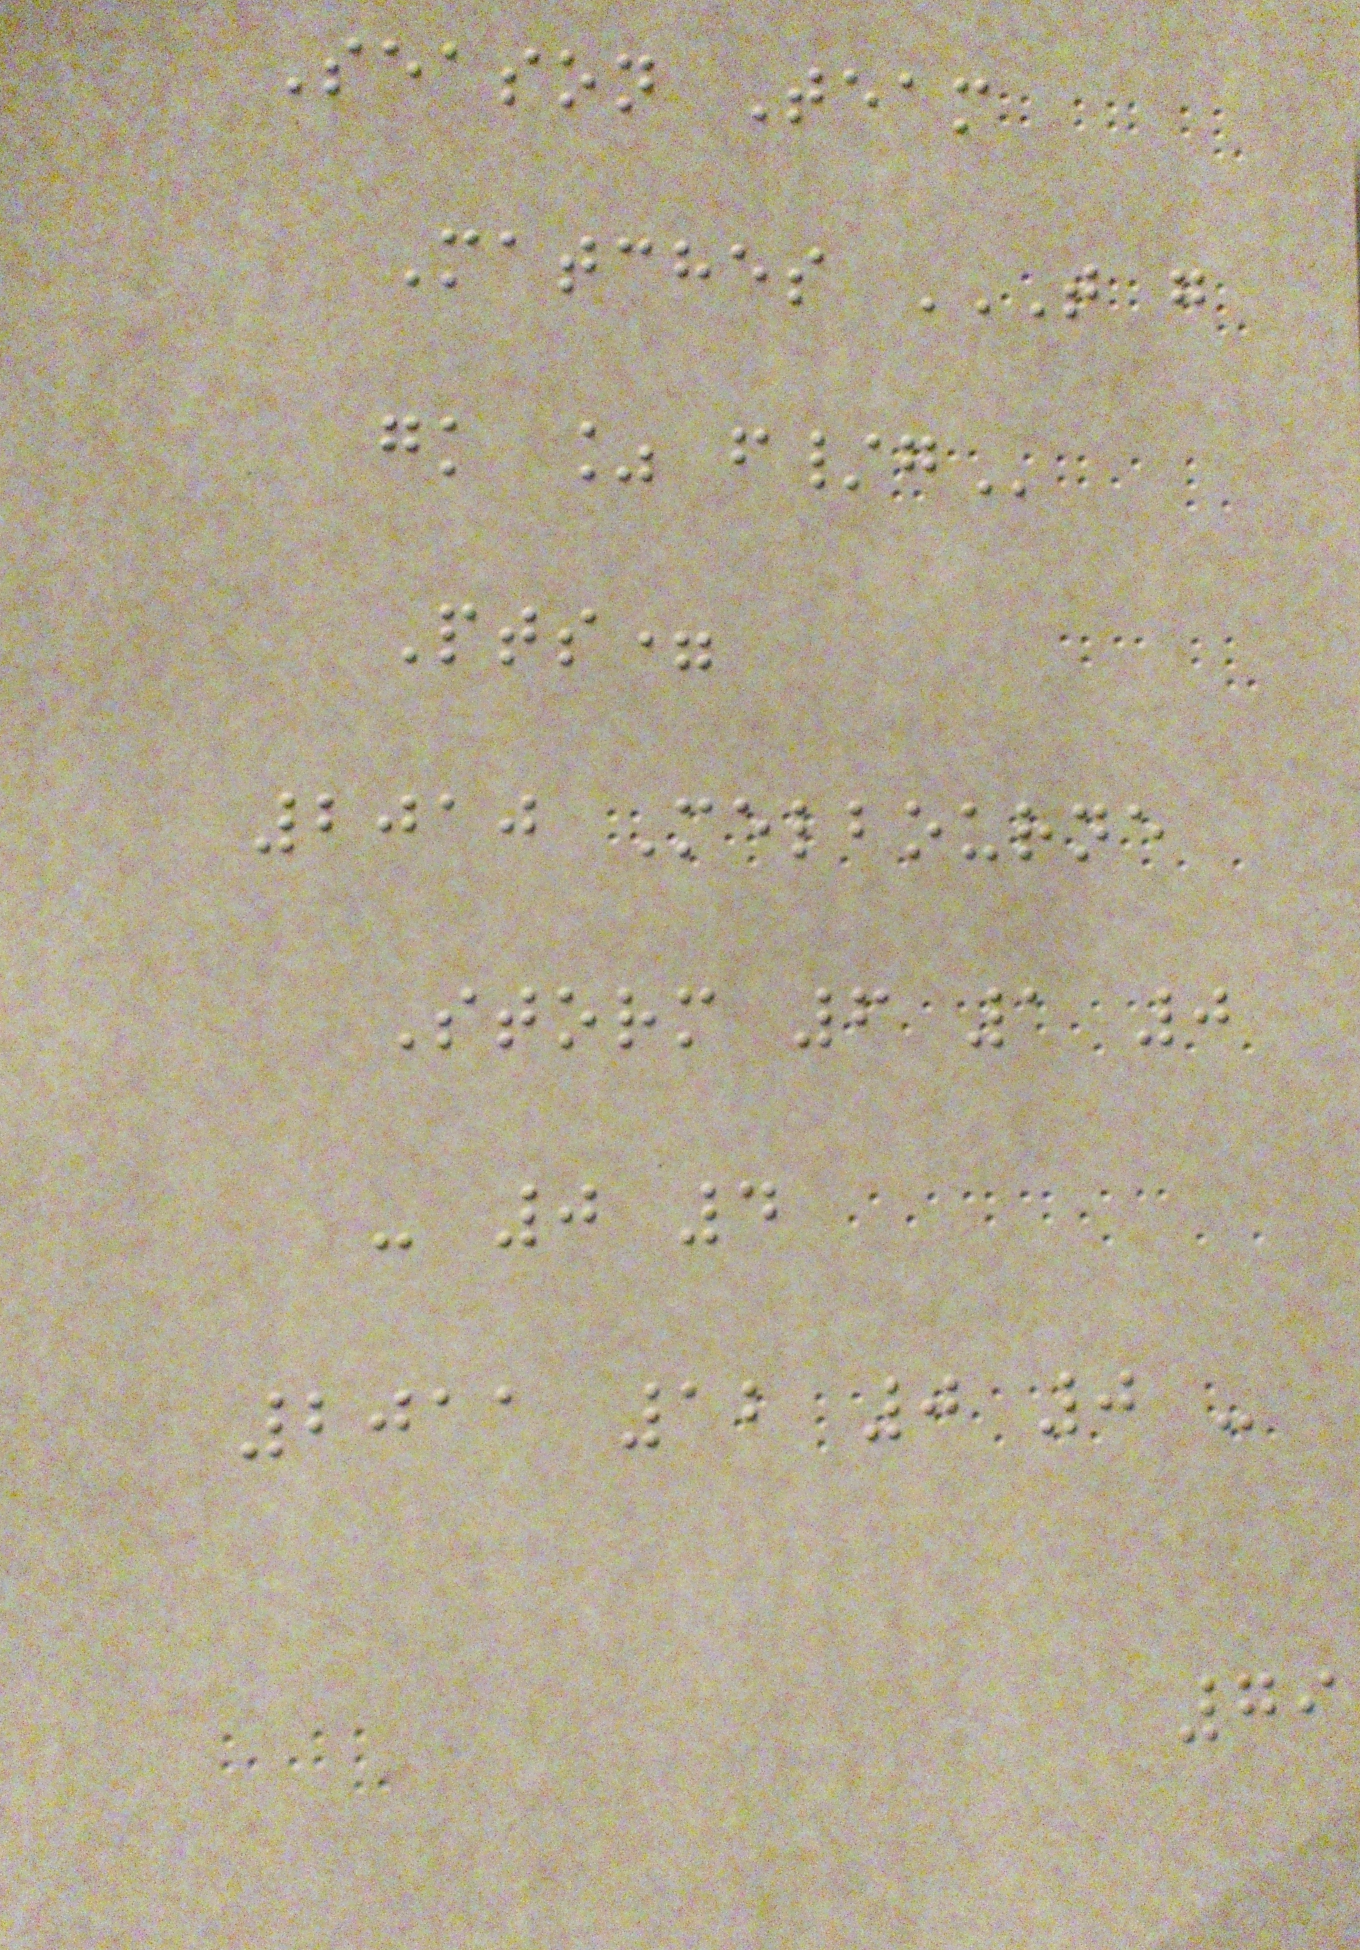Season Team
Matches T G
GK % F/G
Pts=
2010 Melbourne
Storm 6 1 0
- 0 4
2011 12 0 0 -
79
